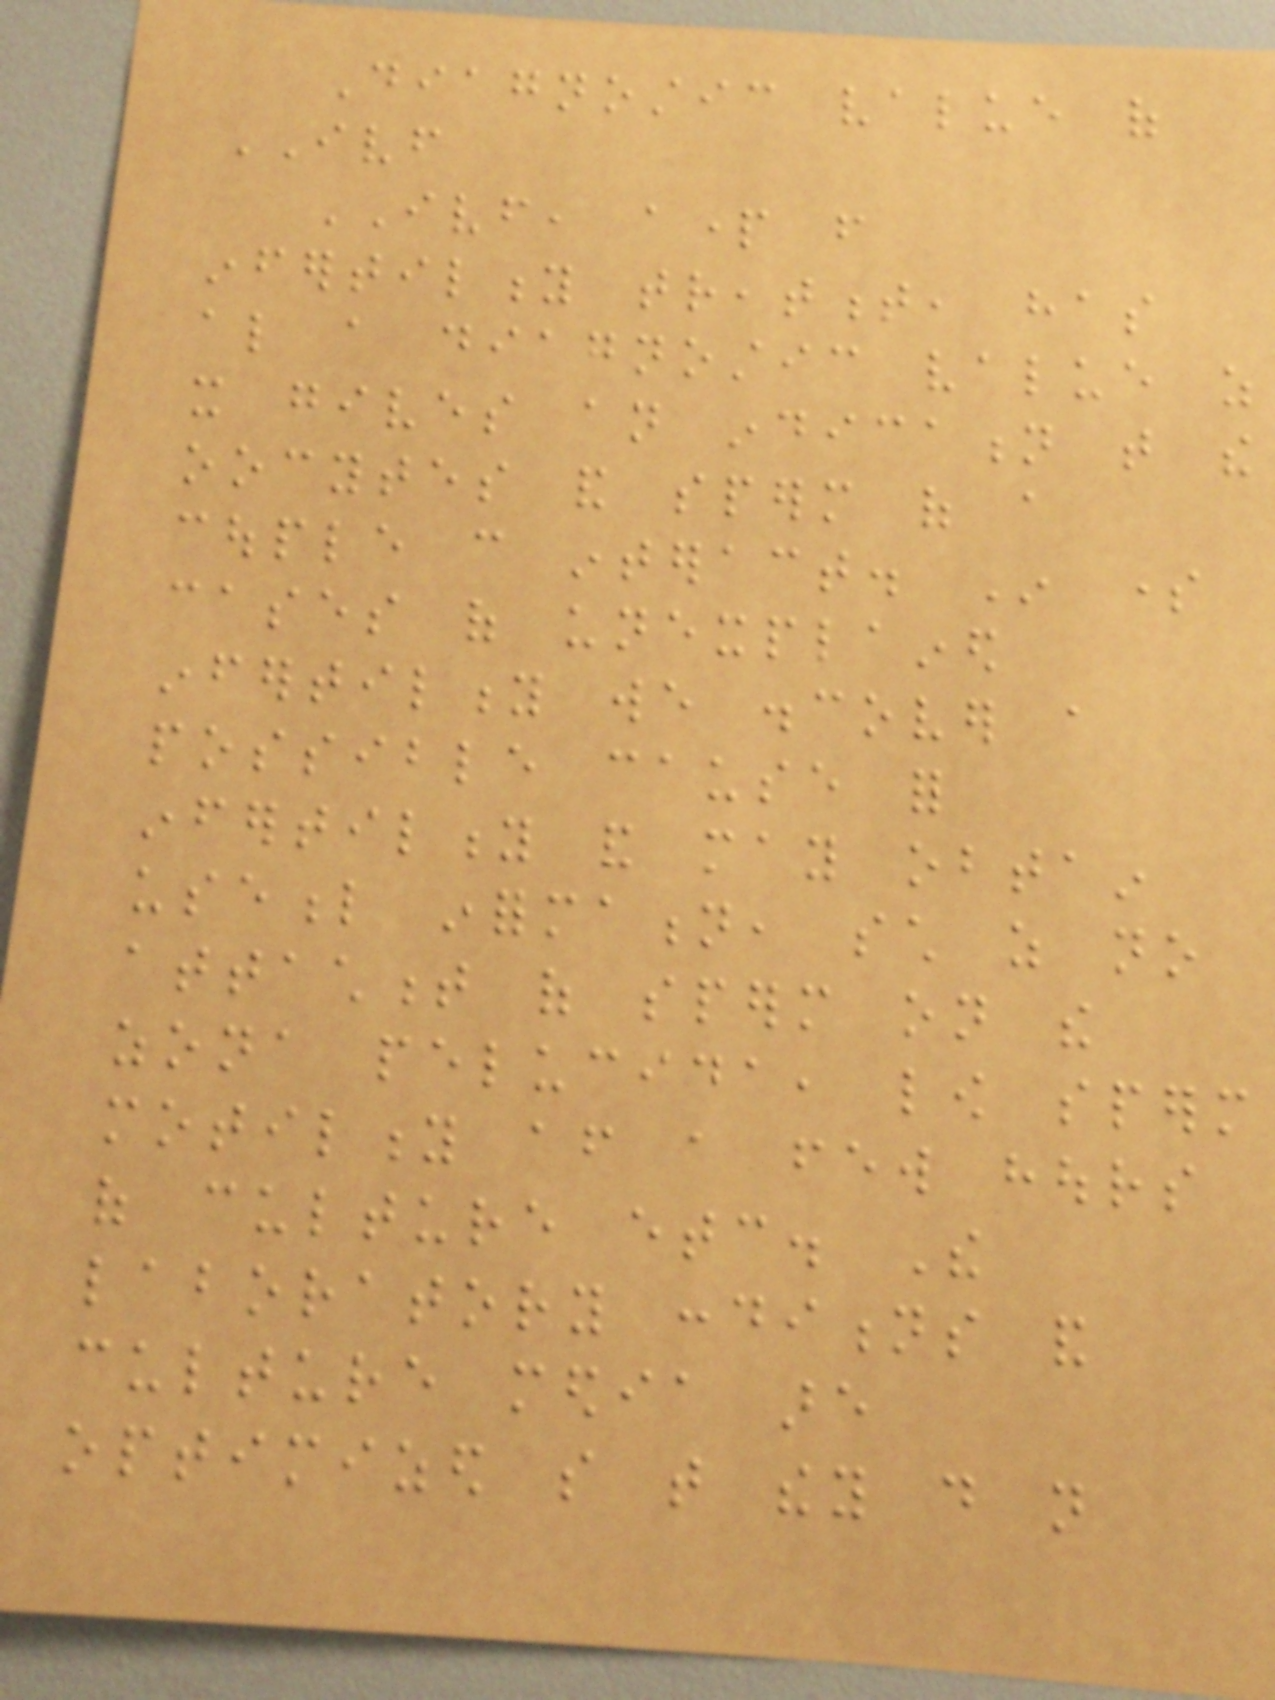Diagnostic value of
IVF
IVF, apart from
infertility treatment, has
also a diagnostic value as
it gives an indication that the
oocytes and sperm of a
couple can interact. In some
cases of unexplained
infertility we discover a
possible cause for
infertility and may obtain
useful information, such as no
attachment of sperm on the
zona pelucida, low sperm
motility after a few hours
of culture etc. The
laboratory conditions and
culture media are
optimized so that they do not
